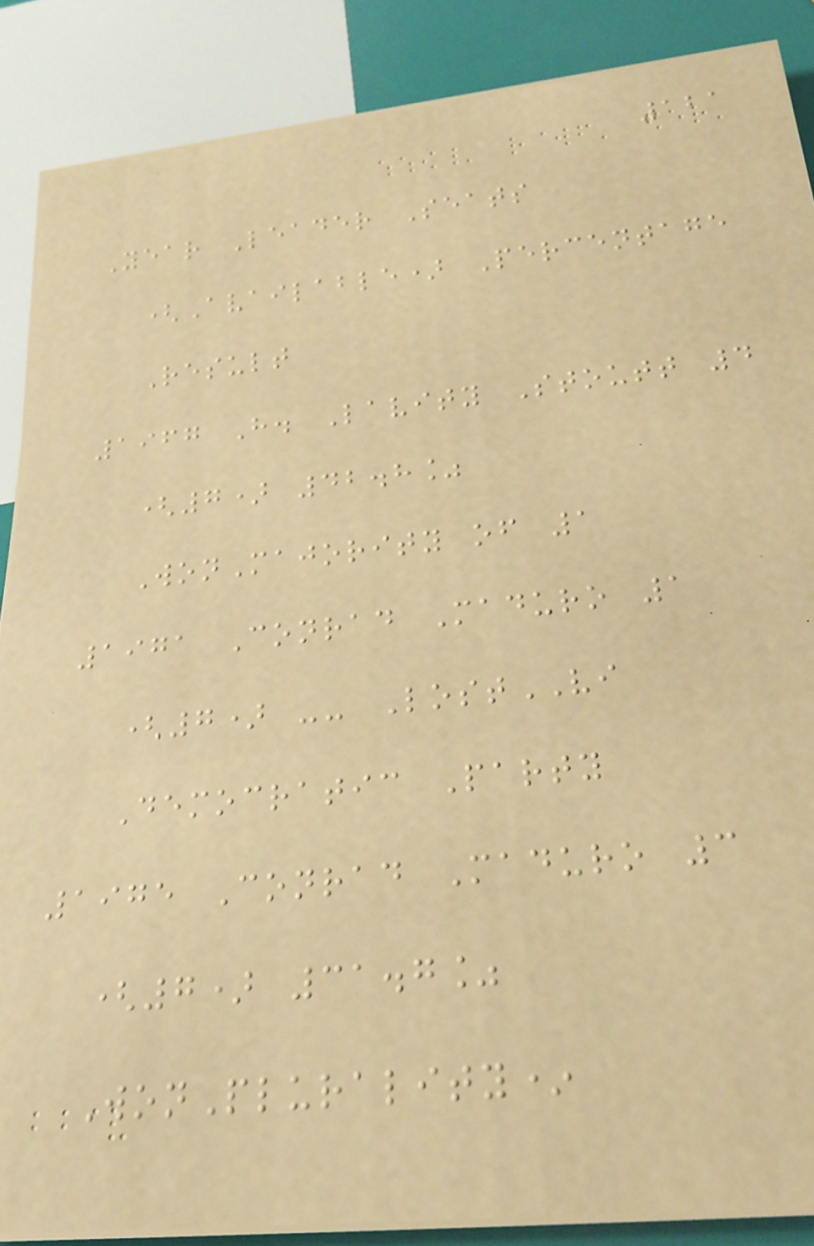121
Year Leader Seats
(Available) Percentage
Result
1967 H. Lavity Stoutt 4
(7) 42.8%
WonMajority of 1
1971 Conrad Maduro 1
(7) -- LostVI
Democratic Party
1975 Conrad Maduro 3
(7) 31.7%
WonPlurality*
